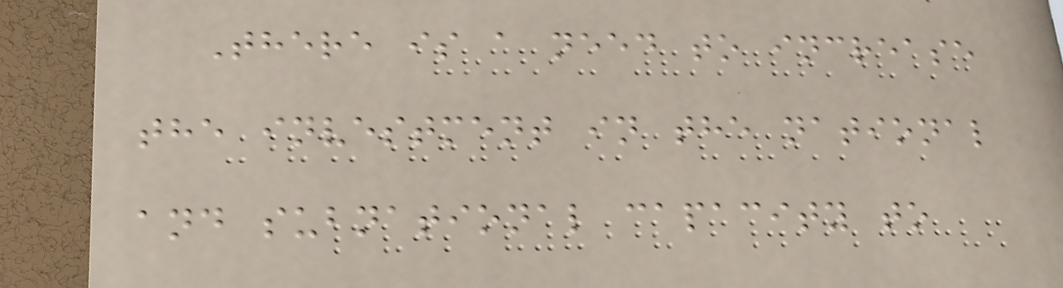There is a need to increase
the investment in the national
and subnational capacity to
